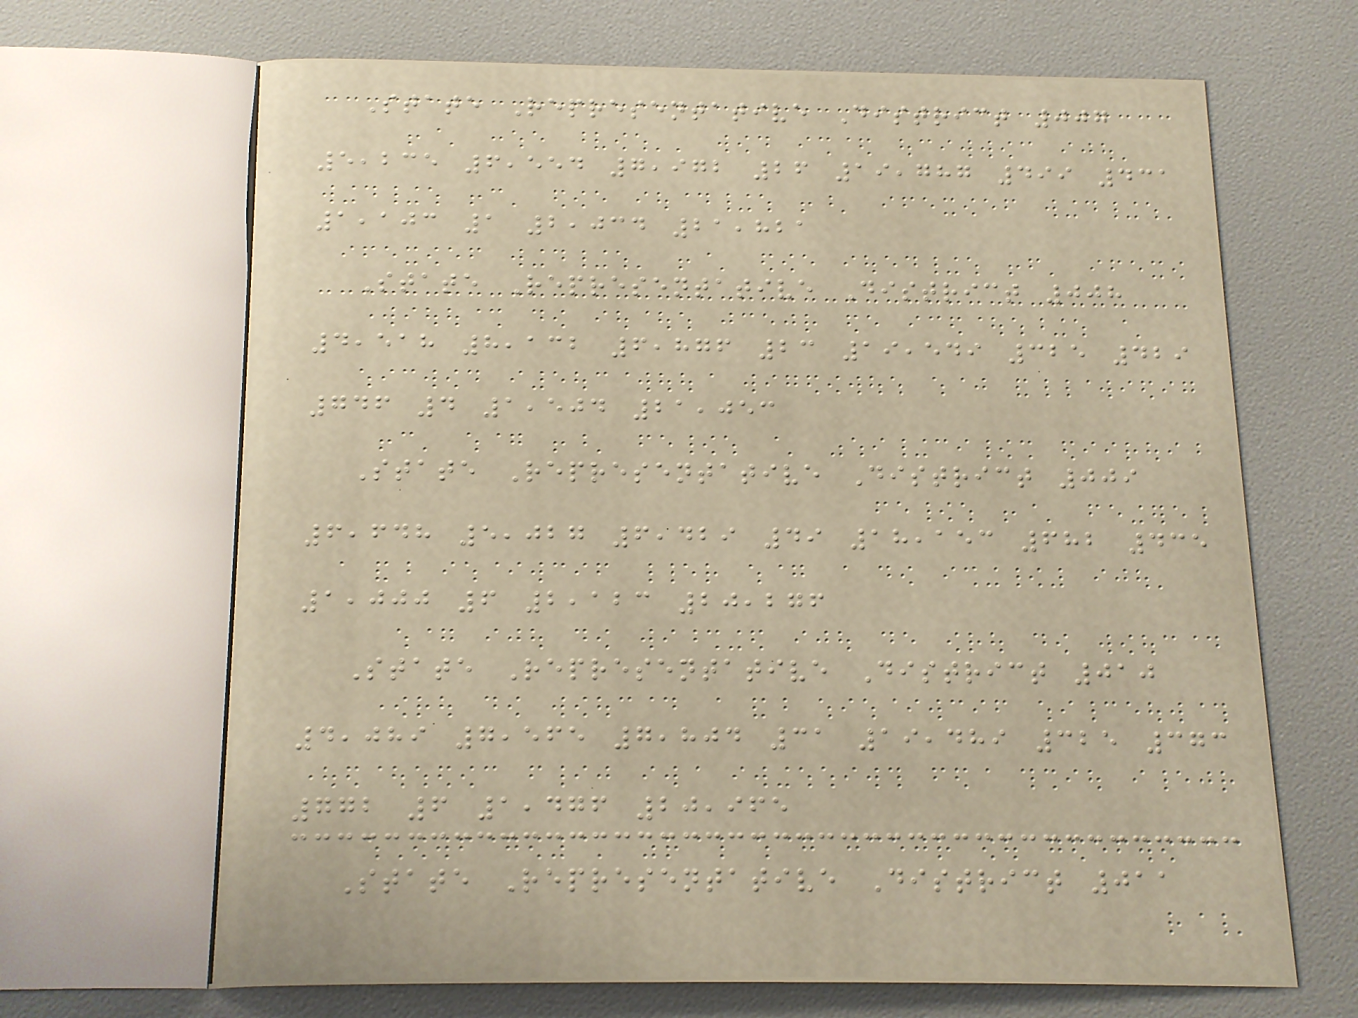State Representative District 007
5,235 6,554 7,972 26 19,787 499 431
1,103 1 2,034 21,821
State Representative District 008
4,518 8,132 6,876 23 19,549 325 429
746 4 1,504 21,053
State Representative District 009
6,648 5,027 6,429 49 18,153 682 435
1,000 6 2,123 20,276
State Representative District 010
4,089 7,565 7,804 31 19,489 325 373
772 6 1,476 20,965
State Representative District 011
